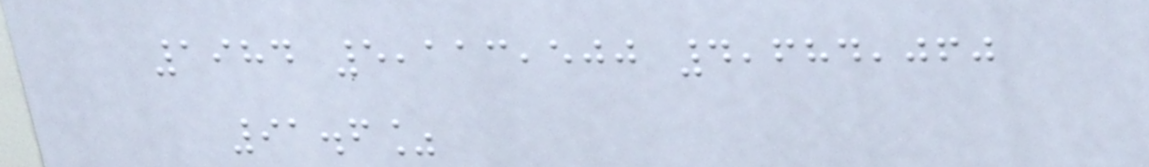1984 5,113,500 4,684,060
91.6%
